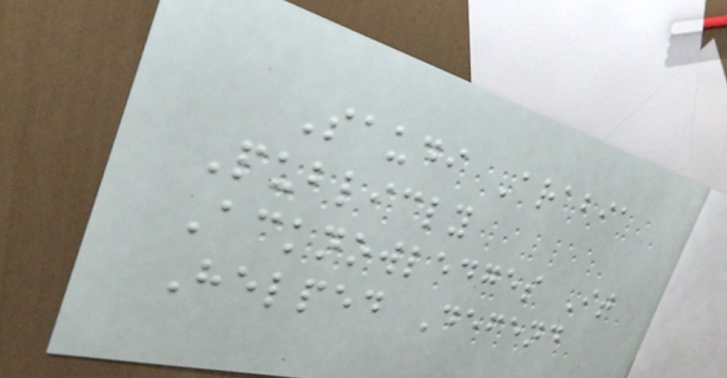Saudi Arabia
Publicly
Acknowledges It
Helped Defend
